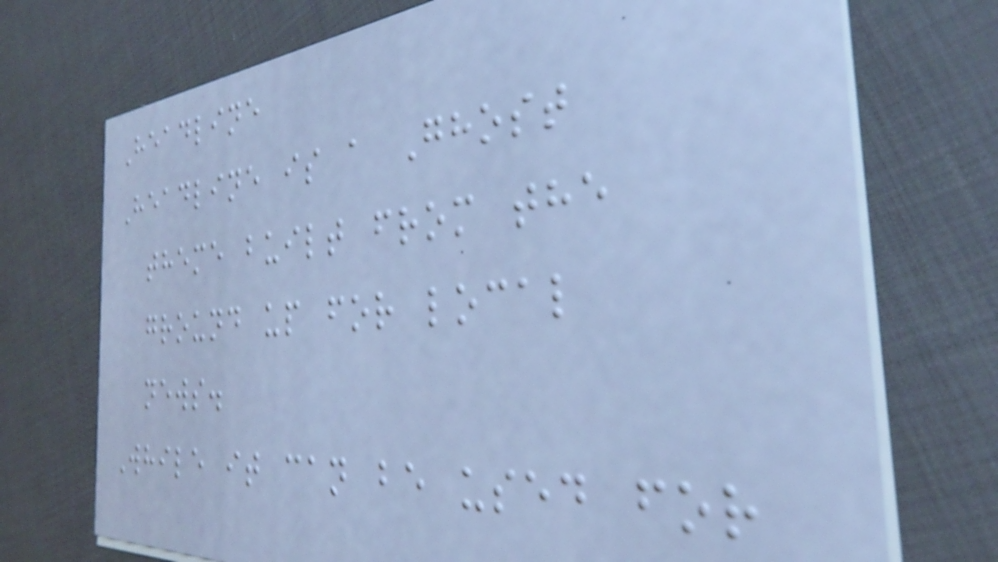Headline
Headline is a Ghost
theme built from the
ground up for local
news.
While it can be used for
